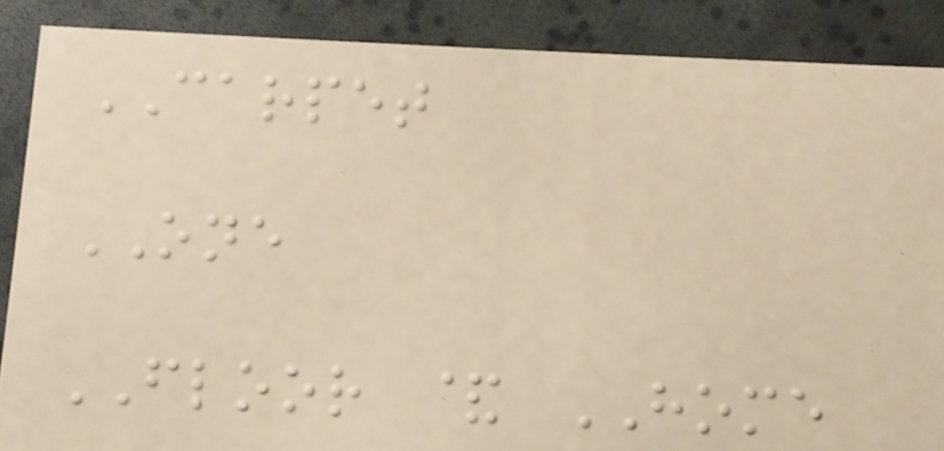CARPET
ONE
FLOOR & HOME
